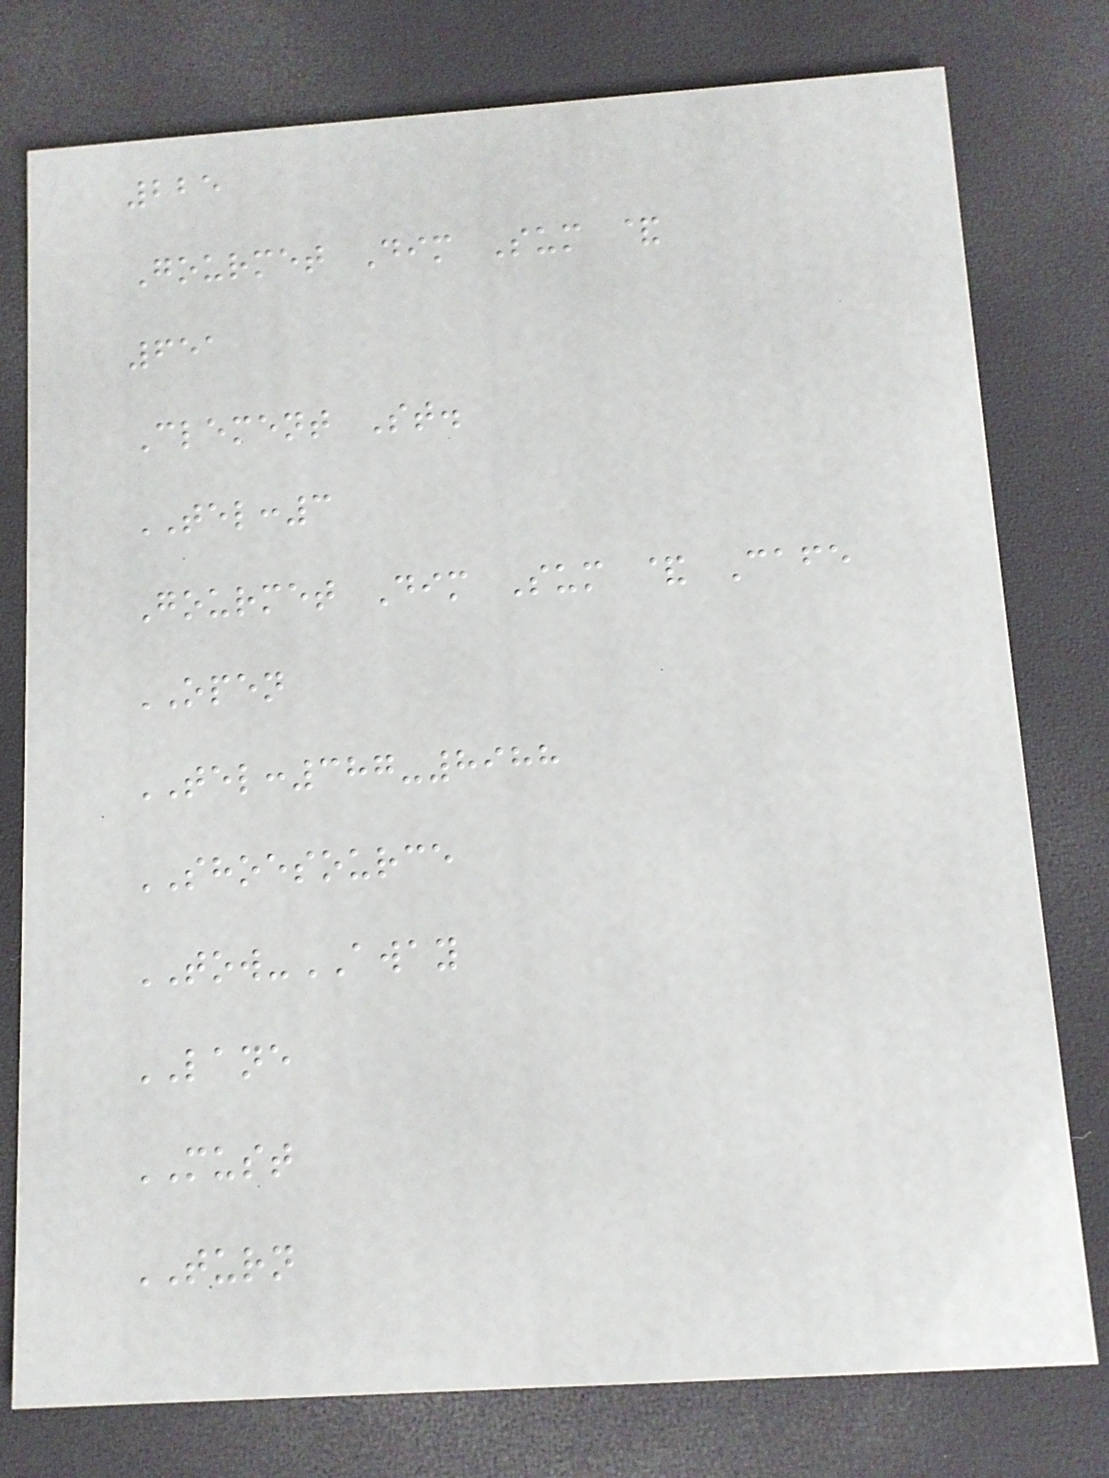225
Gourmet Dim Sum &
651
Clement St.
TEL:3
Gourmet Dim Sum & Cafe
OPEN
TEL:387-8988
SHOESOURCE
TOW-AWAY
LANE
MUST
TURN
